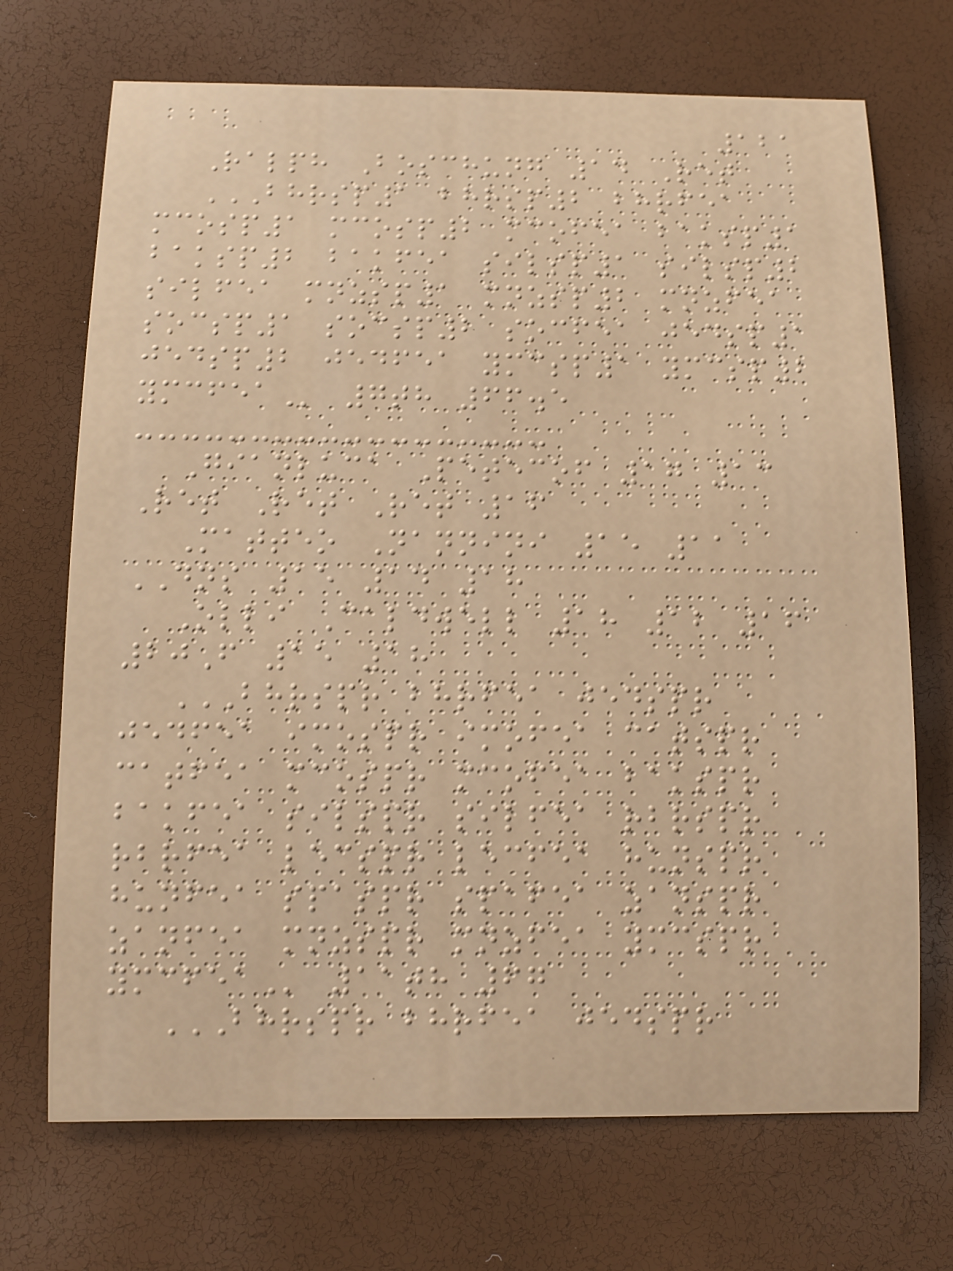121
Ralph Boschung 14 Ret
BHRSP1 BHRSP2 BHRFEA
MCOSP1 MCOSP2 MCOFEA BAKSP1
BAKSP2 BAKFEA SILSP1 SILSP2
SILFEA MNZSP1 MNZSP2 MNZFEA
SOCSP1 SOCSP2 SOCFEA JEDSP1
JEDSP2 JEDFEA YMCSP1 YMCSP2
YMCFEA 7th 66.5
Gianluca Petecof 17 13
Ret Ret Ret 16
Matteo Nannini 15 11
DNS 15 14 18
Olli Caldwell 18 12 16
20F 15 18
BHRSPR BHRFEA JEDSPR
JEDFEA IMOSPR IMOFEA CATSPR
CATFEA MCOSPR MCOFEA BAKSPR
BAKFEA SILSPR SILFEA RBRSPR
RBRFEA LECSPR LECFEA HUNSPR
HUNFEA SPASPR SPAFEA ZANSPR
ZANFEA MNZSPR MNZFEA YMCSPR
YMCFEA 11th 67
BHRSPR BHRFEA JEDSPR
